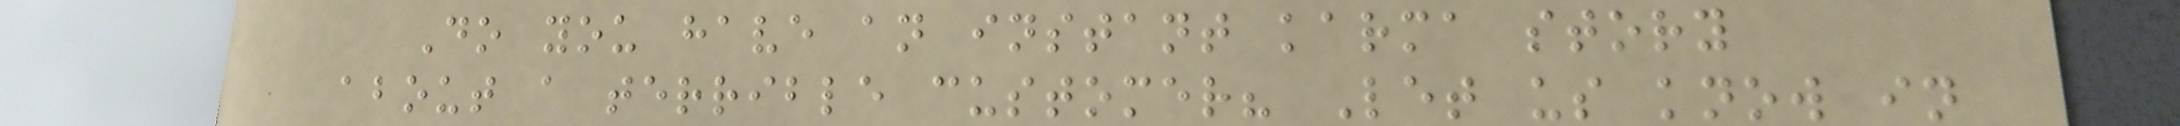Do you have an instant karma story
about a terrible customer? Let us know in
